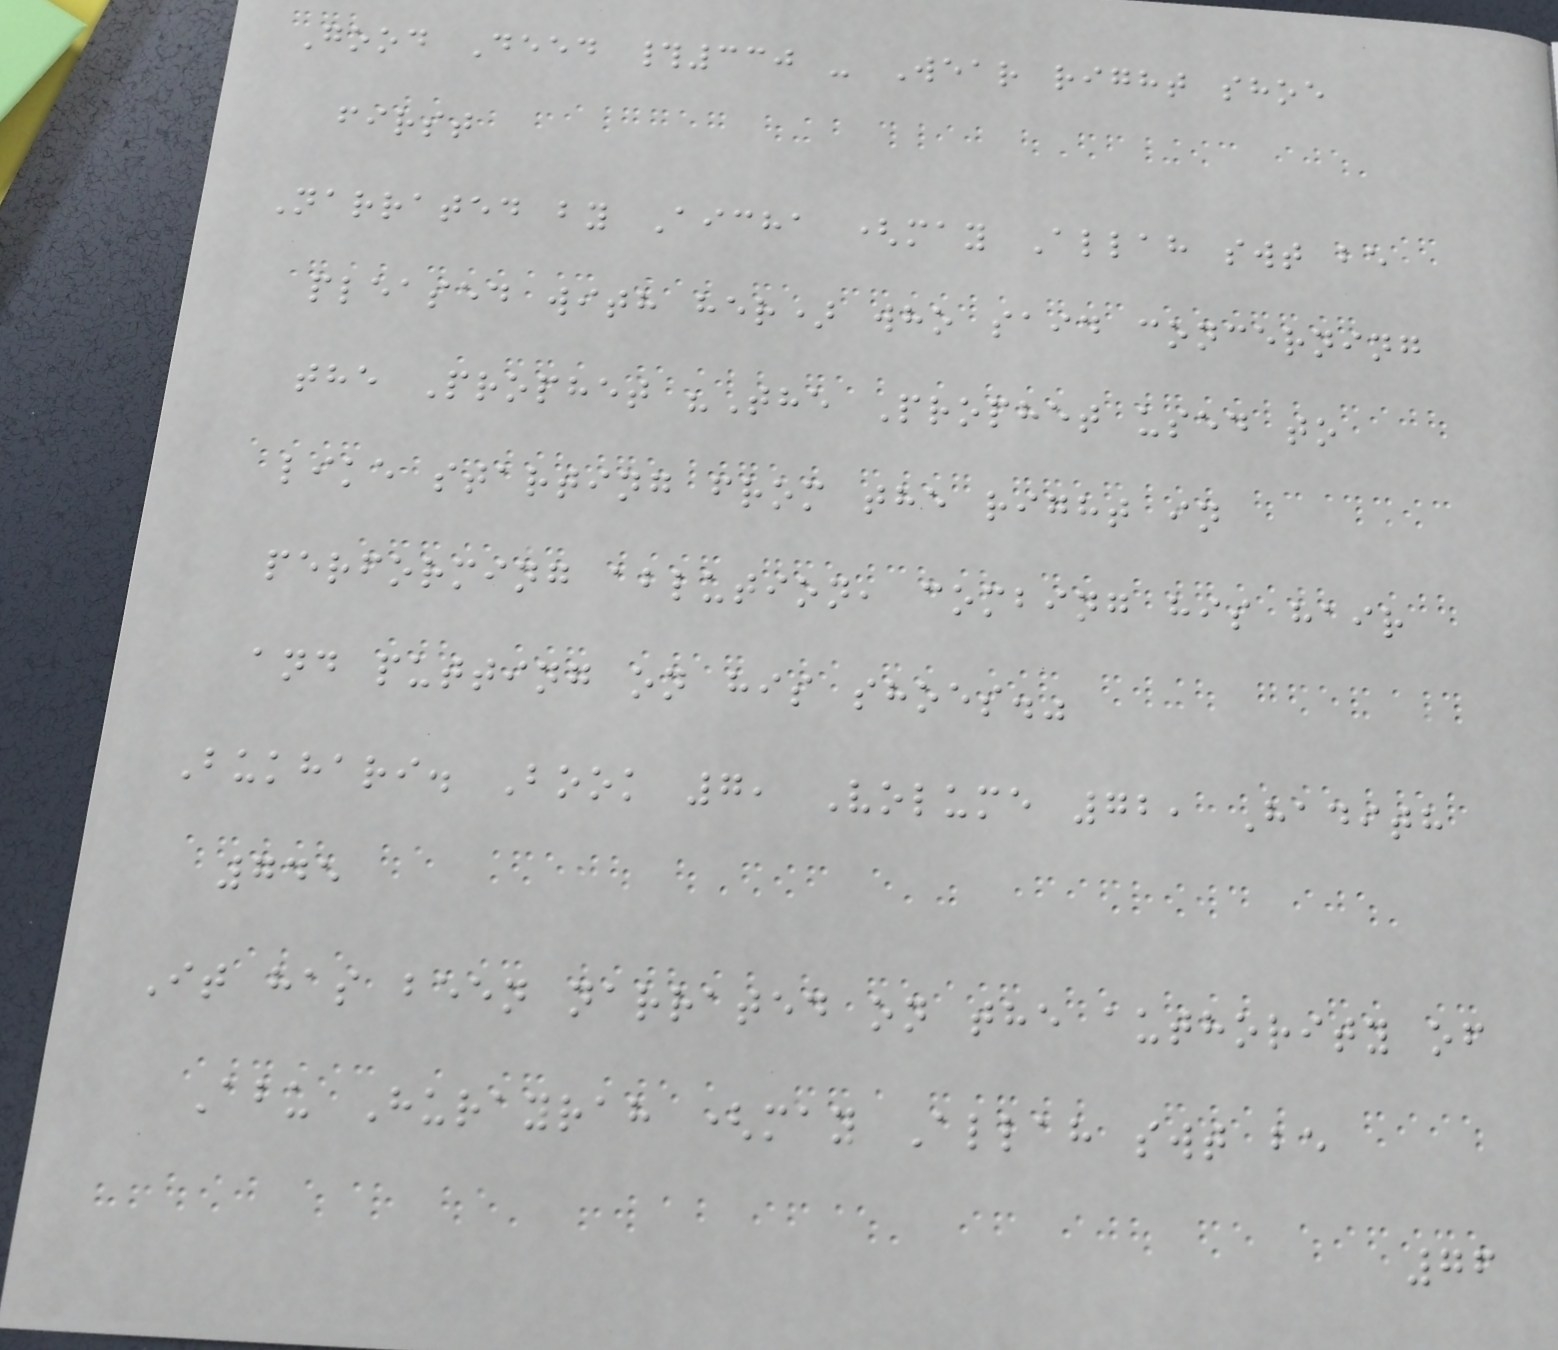Good Deed #330 - Wear right shoe
first
Narrated by Aicha (may Allah swt be
pleased with her) who said concerning
the Prophet "The Prophet used to
like starting from the right in
performing ablution, combing his hair
and putting on his shoes."
Bukhari. Book 7, Volume 72, Hadith
745
It has been narrated on the authority of
Abu Hurayrah (may Allah swt be
76
